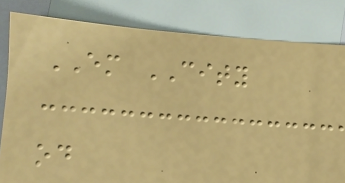EM CITY
od
